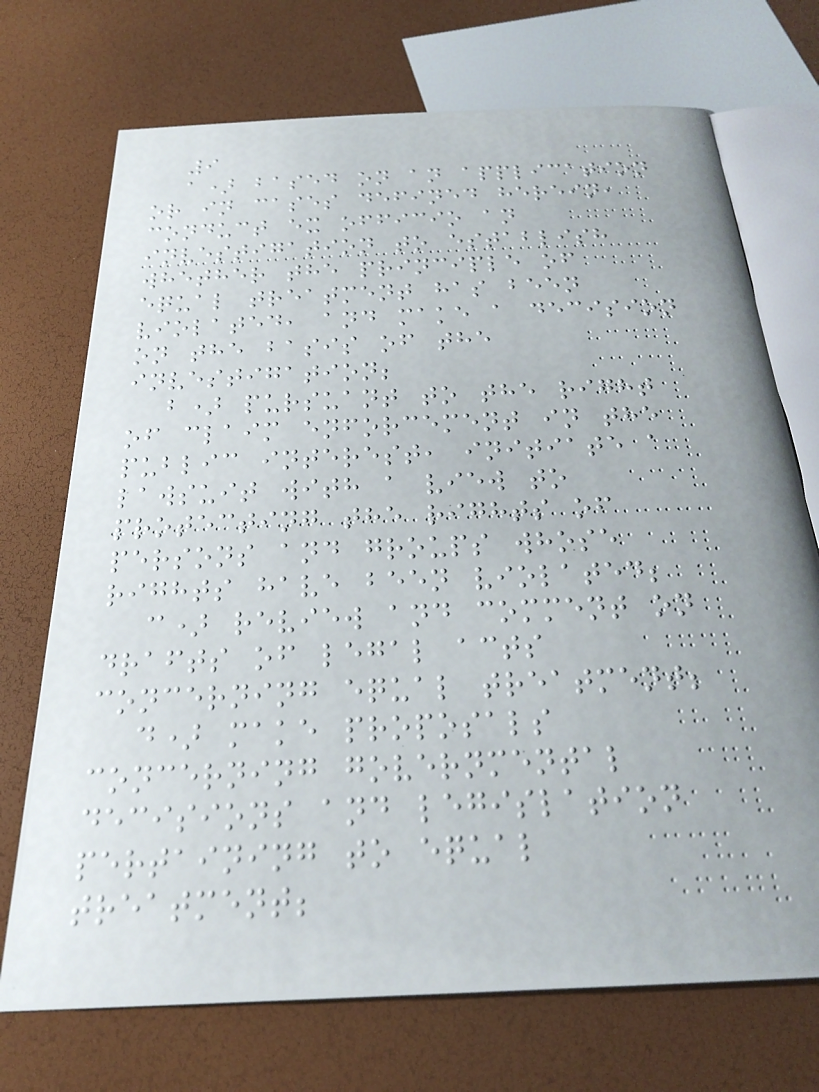9
a) based on an application
or in cases defined herein,
conduct ex officio an
investigation to establish
whether the principle of
equal treatment has been
violated, and make a decision
on the basis of the
investigation;
b) pursuant to the right
of claim enforcement in the
public interest, initiate a
lawsuit with a view to
protecting the rights of
persons and groups whose
rights have been violated;
c) review and comment on
drafts of legal acts
concerning equal treatment;
d) make proposals
concerning governmental
decisions and legislation
pertaining to equal
treatment;
